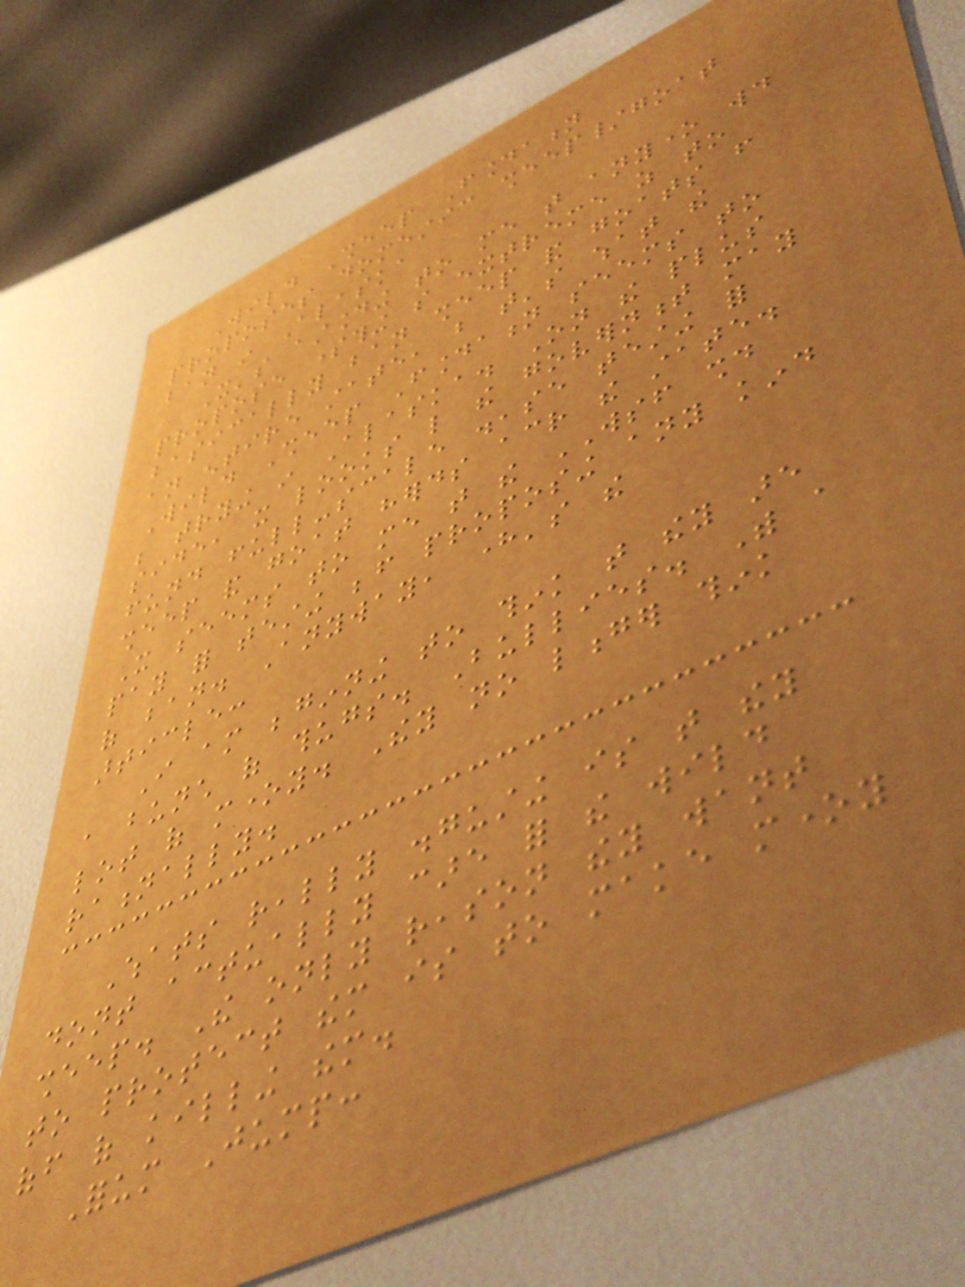Wild Sheep Foundation
proposes domestic sheep/goat
ban in Alaska
It's astounding to me that anyone would
propose something so extreme as to
basically ban sheep and goats from
an entire state, but that's what the
Wild Sheep Foundation seems to
be trying in Alaska. On the plus
side, it looks like the government may
fund full-scale disease testing for
sheep and goat herds across the state.
It seems to me that the WSF should
pay for testing before proposing any kind
of ban. Anyway, here's the
article:
I am beginning to think that they are
a bunch of thugs. Bullies. With a
lot of money. They no longer think
rationally.
Whats really disgusting is that they
dont actually care for the wild
sheep. The only reason they want
to protect them is to make money
off of killing them.
Forum Jump:
